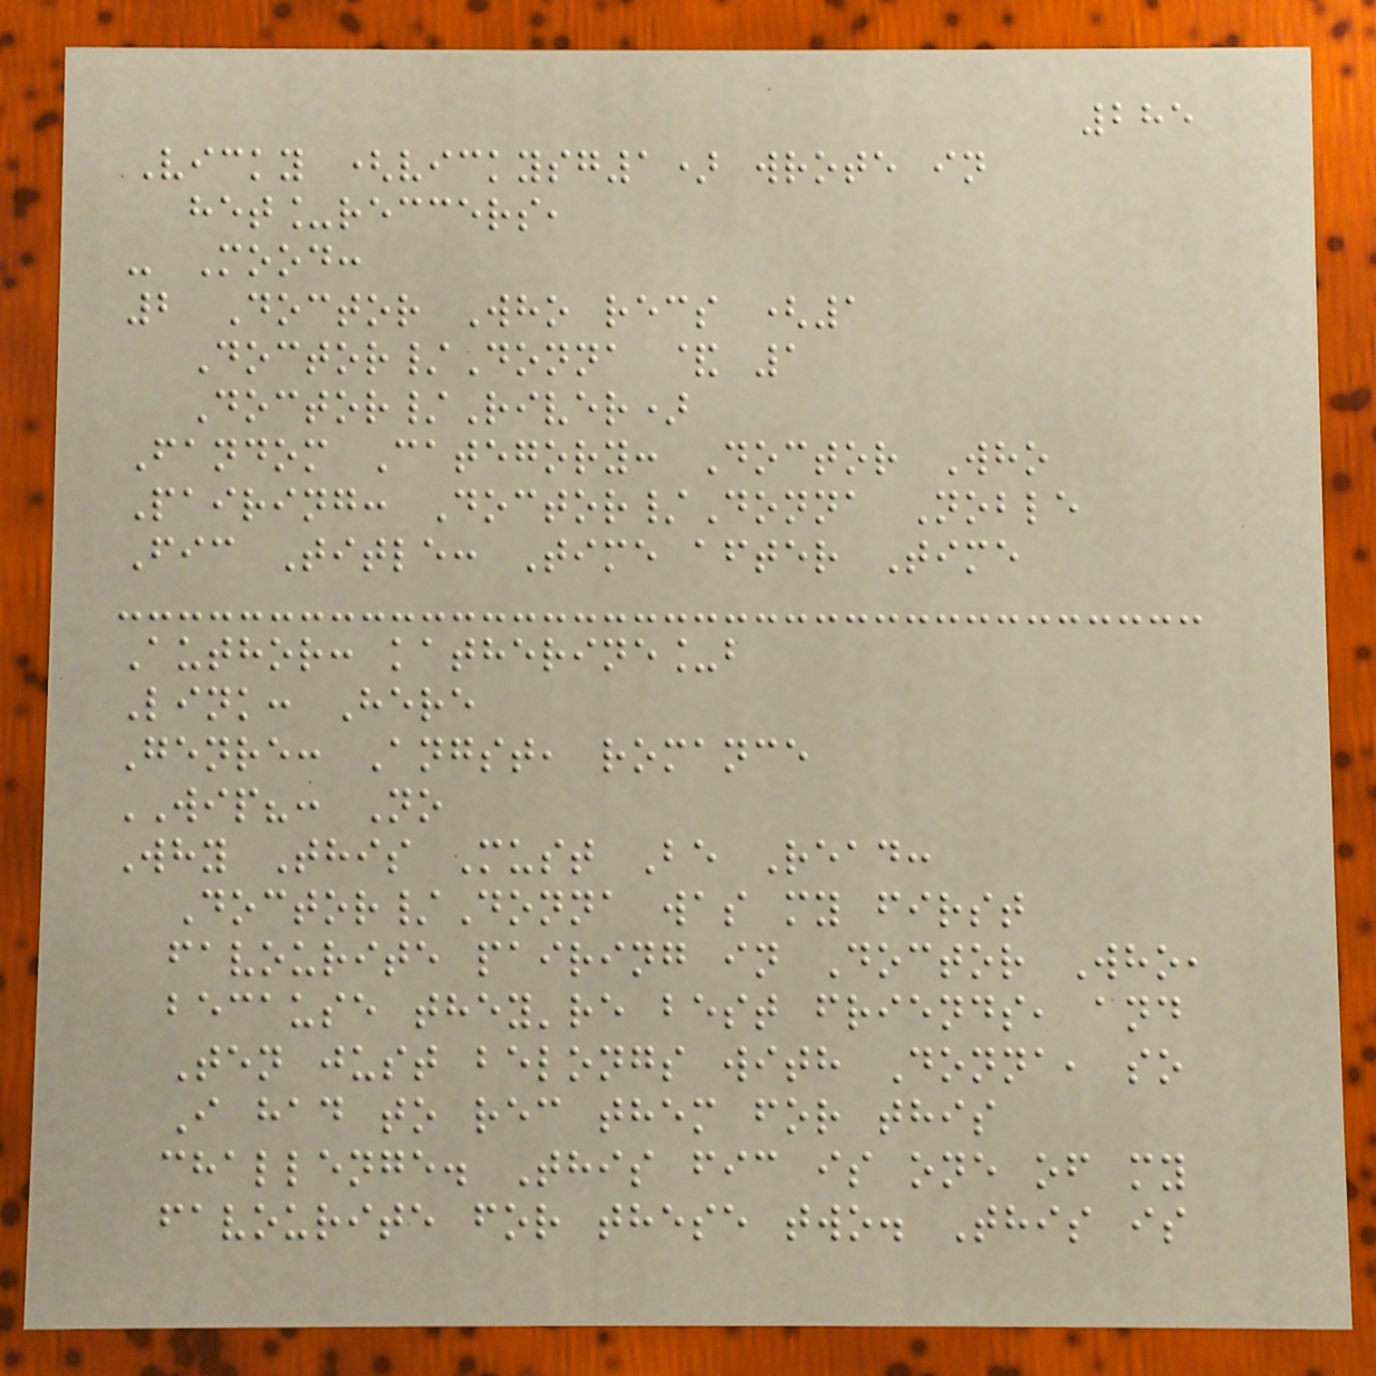285
Vicky (vickysg1) wrote in
het_reccers,
- Mood:
2 Doctor Who recs (1
Doctor/Donna & 1
Doctor/River)
Fandom Category: Doctor Who
Pairing: Doctor/Donna Noble
Fic Title: Time after Time
Author: katherine_b
Link: Here
Genre: Angst, romance
WIP?: No
Why This Must Be Read:
Doctor/Donna was my first
favourite pairing in Doctor Who,
because they're best friends, and
Ten just belongs with Donna, so
I had to rec them for this
challenge. This fic is one of my
favourite for these two. This is
